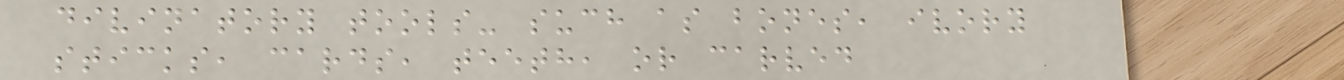divinatory tools- such as bones, ivory
sticks, cards, teeth, or carved
